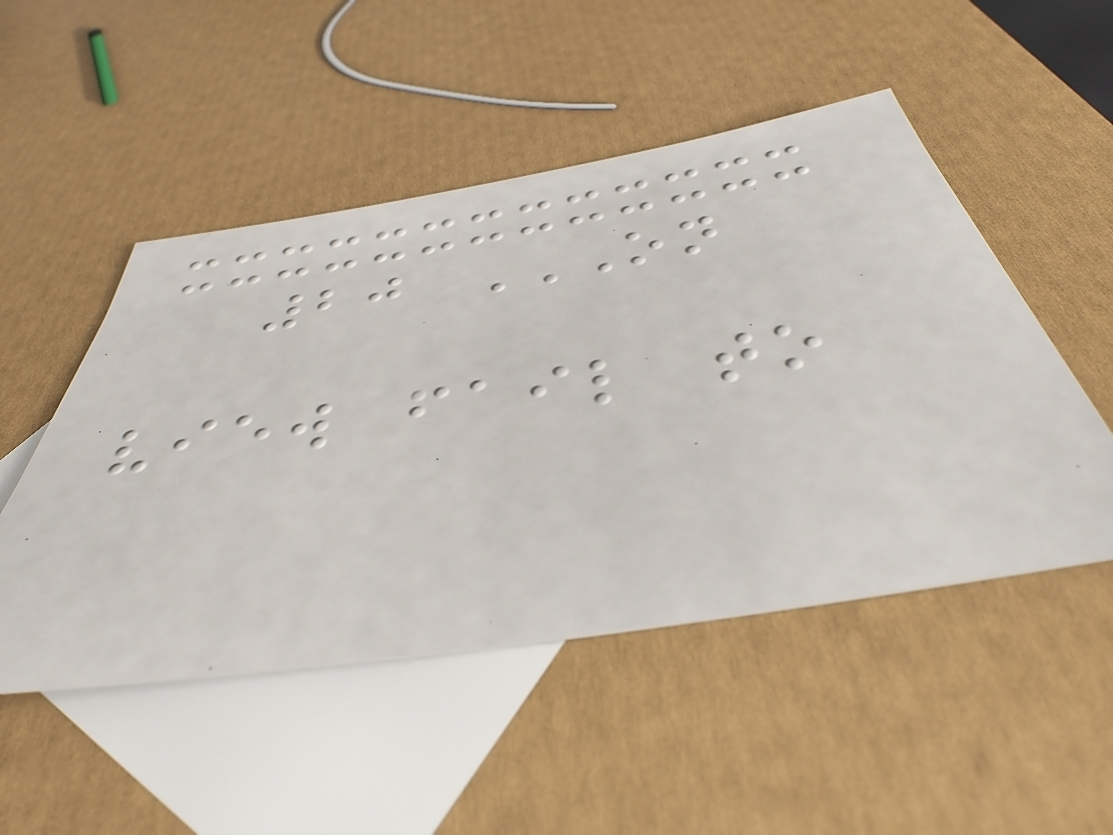20 ON
VIEW FAIL TO
